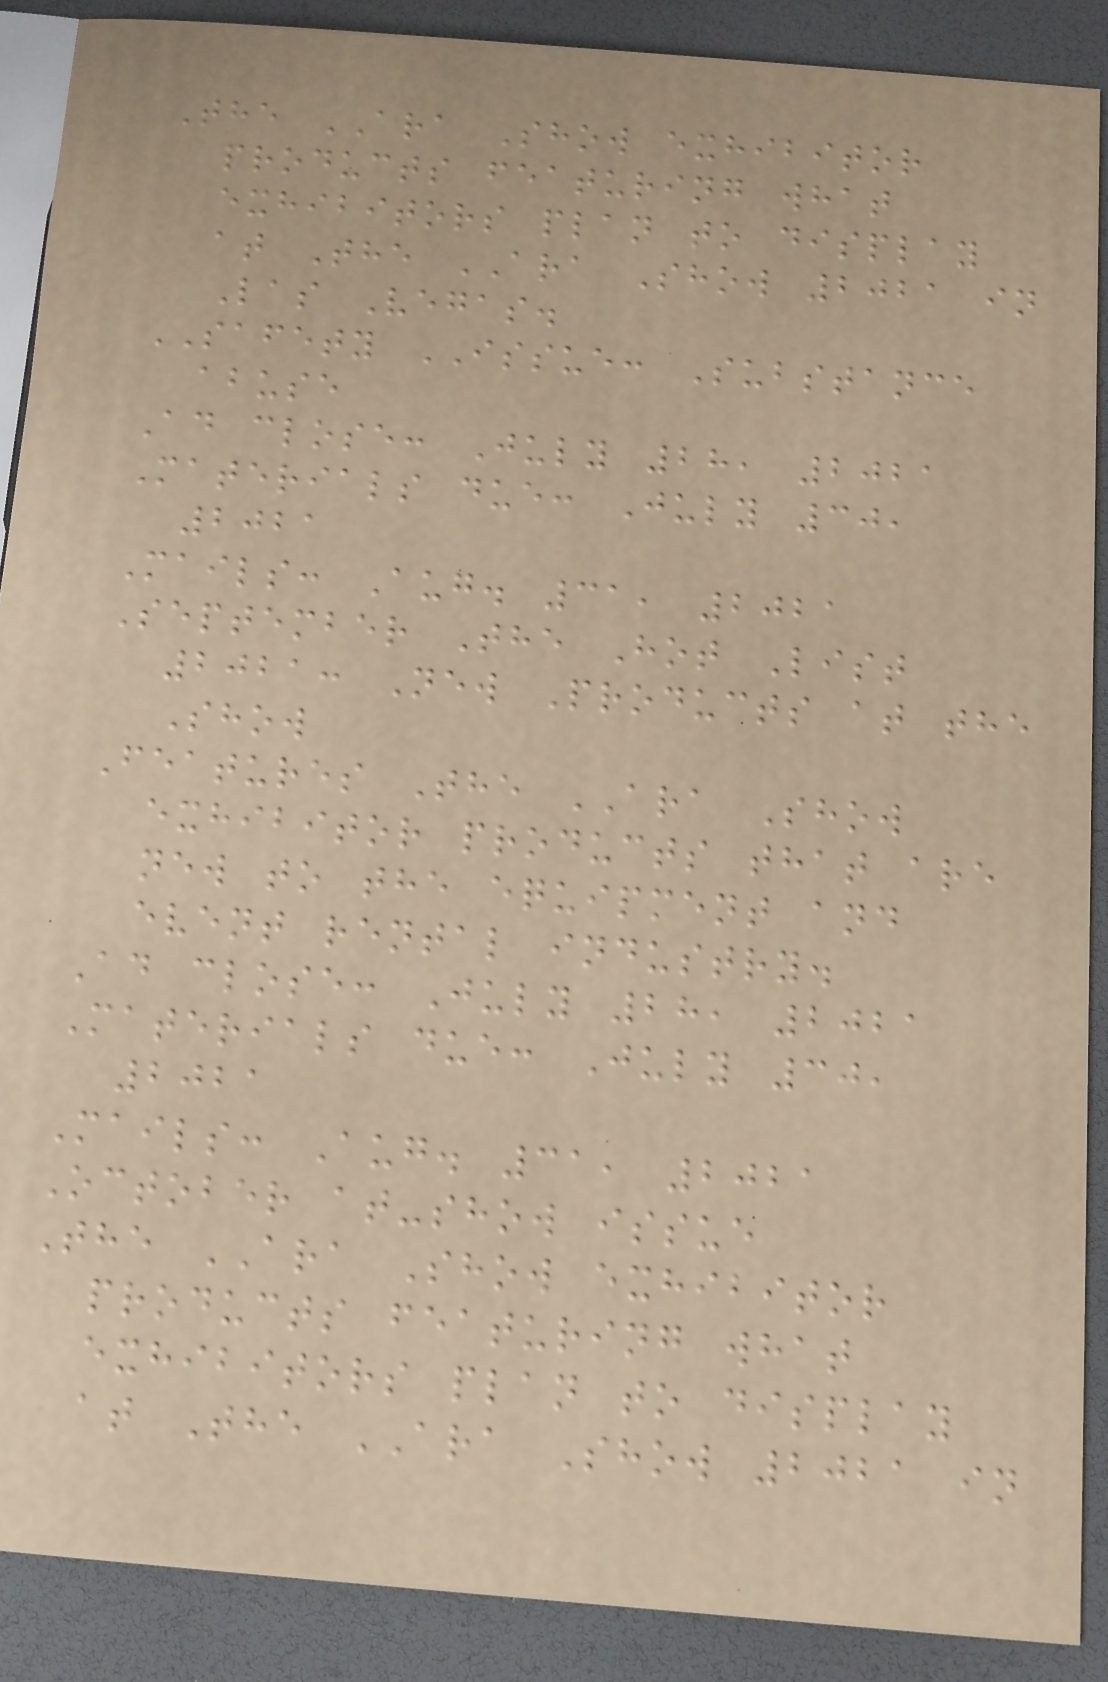The ARA Show exhibitor
products featuring what
exhibitors plan to display
at The ARA Show 2021 in
Las Vegas.
SAFETY ISSUE: Substance
abuse
Ad close: July 28, 2021
Materials due: July 30,
2021
Mails: Aug. 31, 2021
September The Hot List
2021: New Products at the
Show
Features The ARA Show
exhibitor products that are
new to the equipment and
event rental industry.
Ad close: July 28, 2021
Materials due: July 30,
2021
Mails: Aug. 31, 2021
October at-show issue
The ARA Show exhibitor
products featuring what
exhibitors plan to display
at The ARA Show 2021 in
